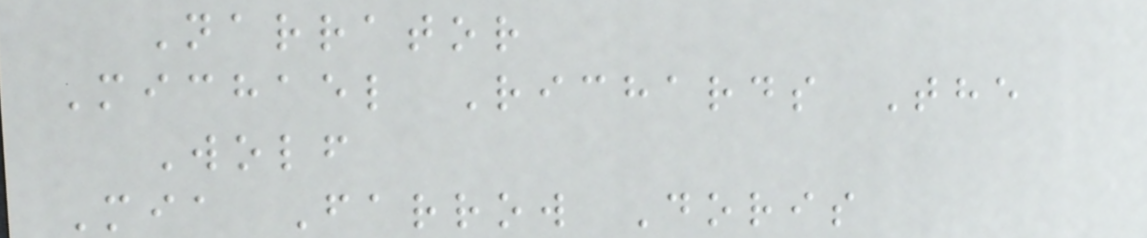Narrator
Michael Richards The
Wolf
Mia Farrow Doris
